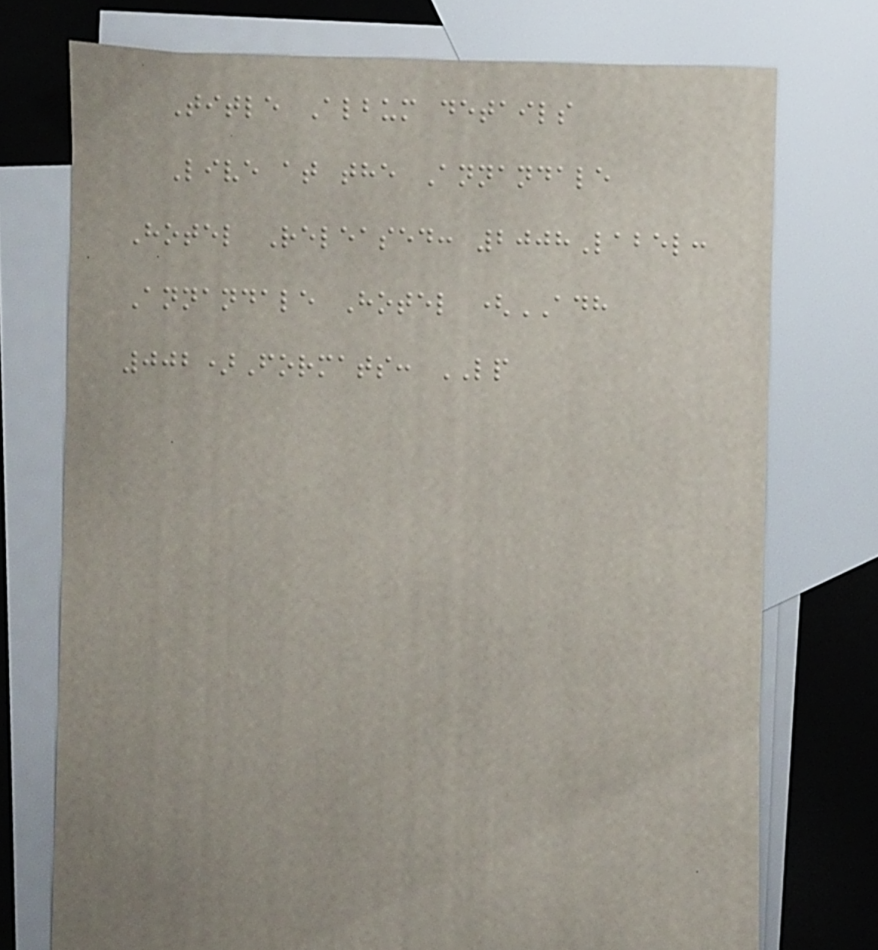Title Album details
Live at the Annandale
Hotel Released: 2008Label:
Annandale Hotel (ADH
002)Formats: LP
